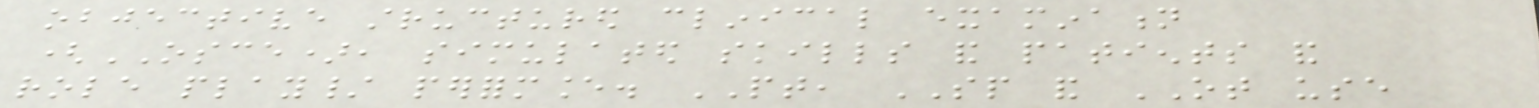objective structured clinical examination
(OSCE), simulated skills and patients and
role play/ performance. PT, SP and OT use
